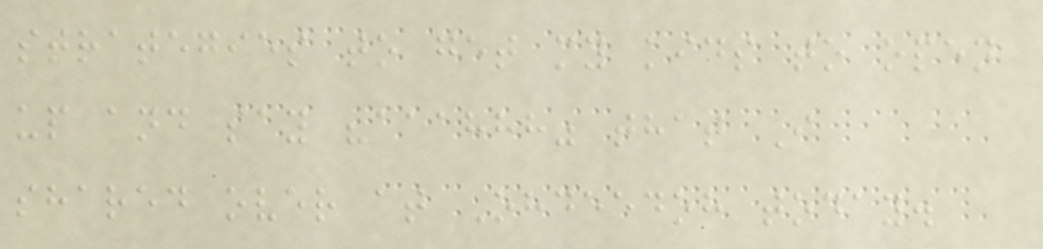strategies to get my kids to open
up and say "aaahhh" that I
shared over at Ohdeedoh today.
